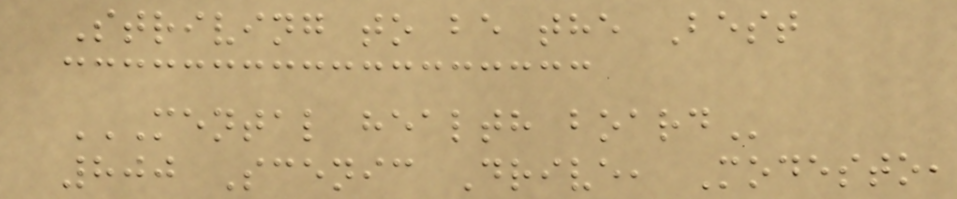Striving to be the Best
MENTAL HEALTH BOARD
800 Scenic Drive, Modesto,
